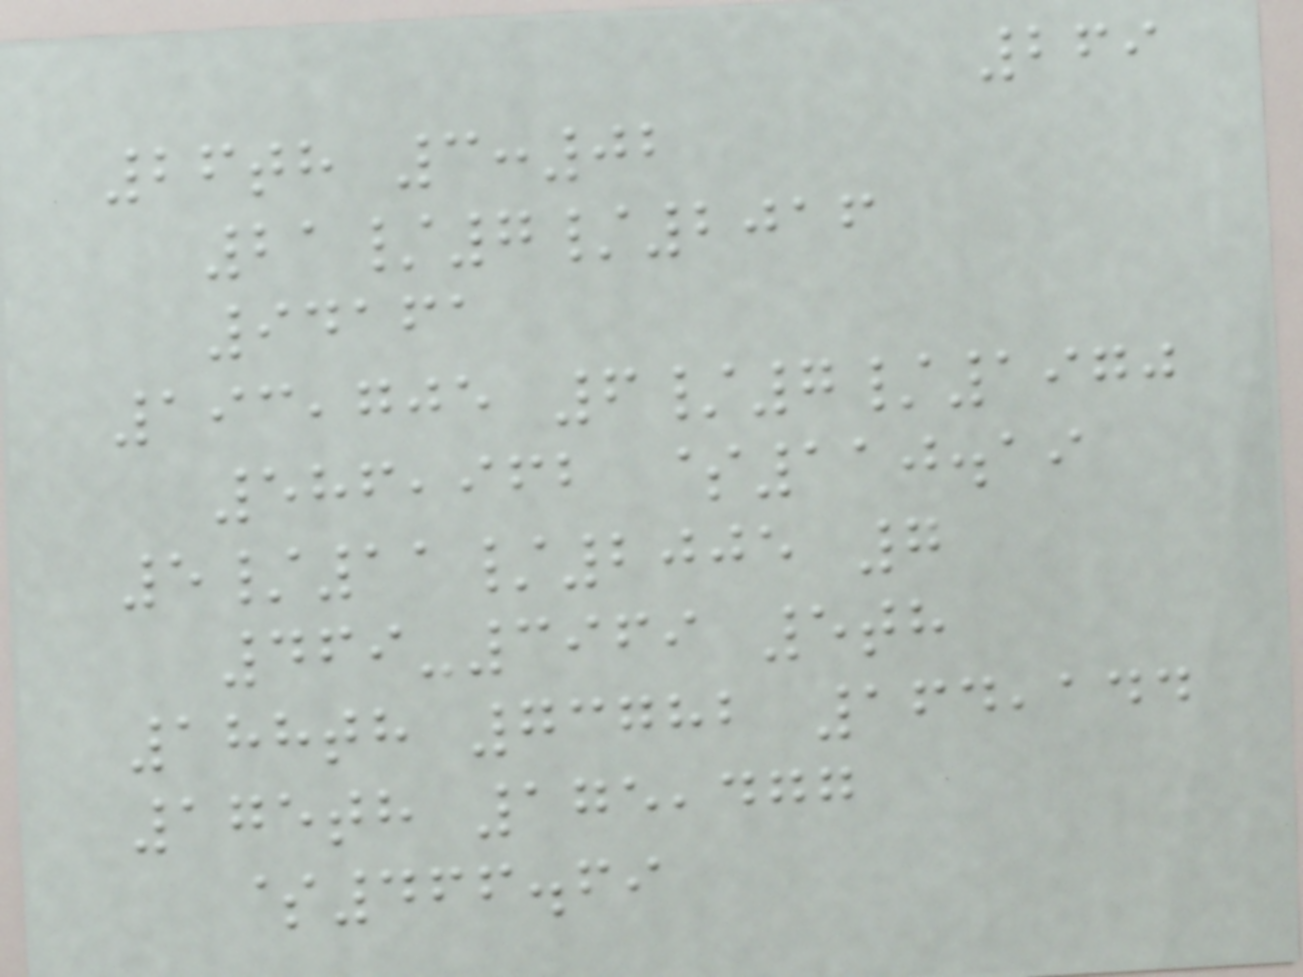269
26th 3:02
21/7/2016
94161
193,705 6/7/1970
586,962 $110.19
5/11/2005 7
469-3969 5th
188th 73782 164,144
175th 175,477
$466.69
